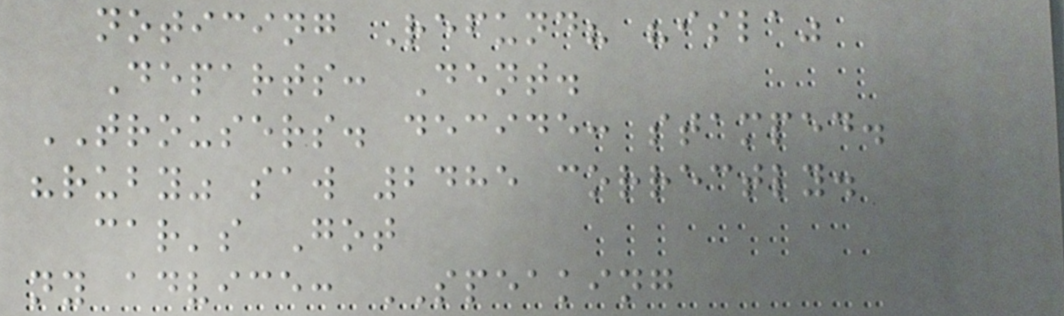noticing Refund? "isla"
Departs: Dent.
TROUSERS. decide: stamped.
"ruby" saw 2485 correctly.
car's Got
ny advice: SPEAKING
